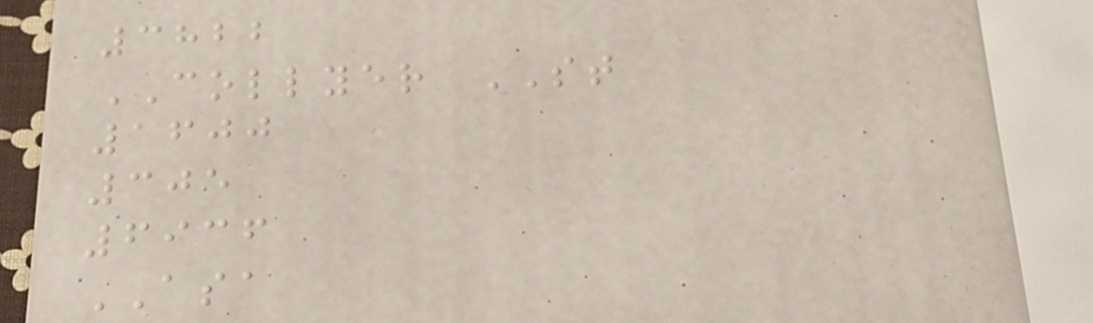3822
COLLYER ST
1600
305
6936
ASA
